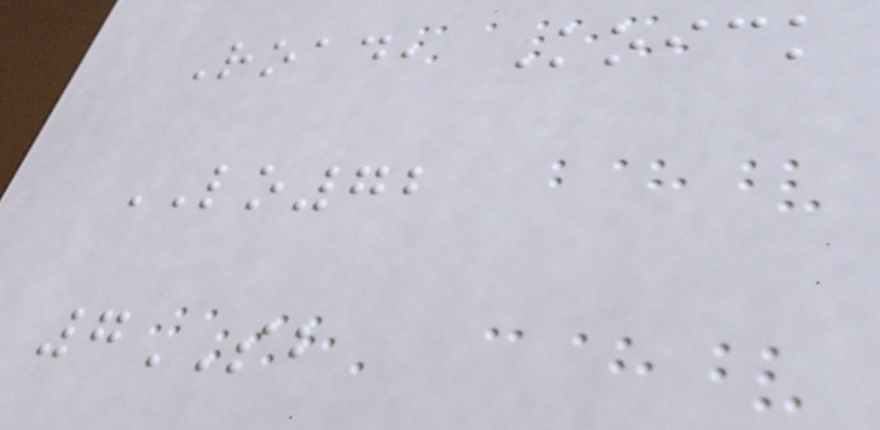Road, Koick
LO72
7SB
